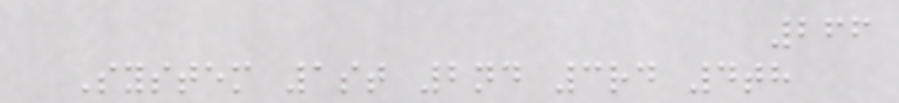266
System 1st 2nd 3rd 4th
